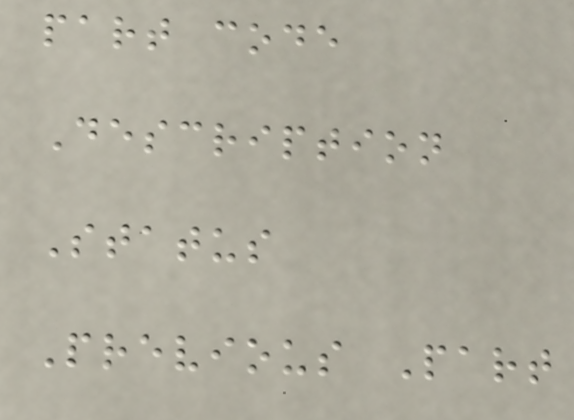part code
Description
Status
Previous Part
